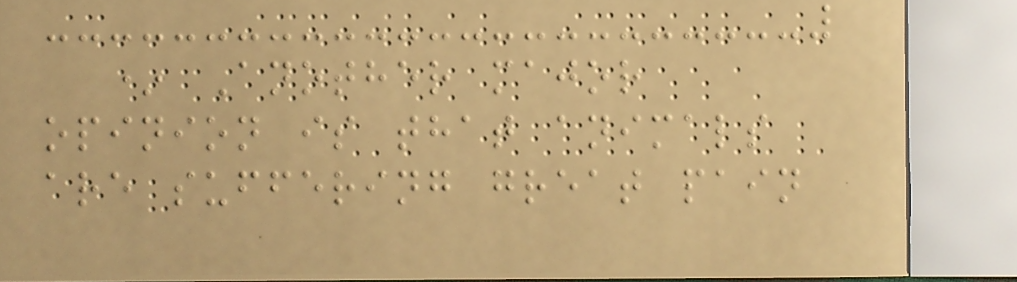* Another major
opinion is that animals
are suffering great pain
